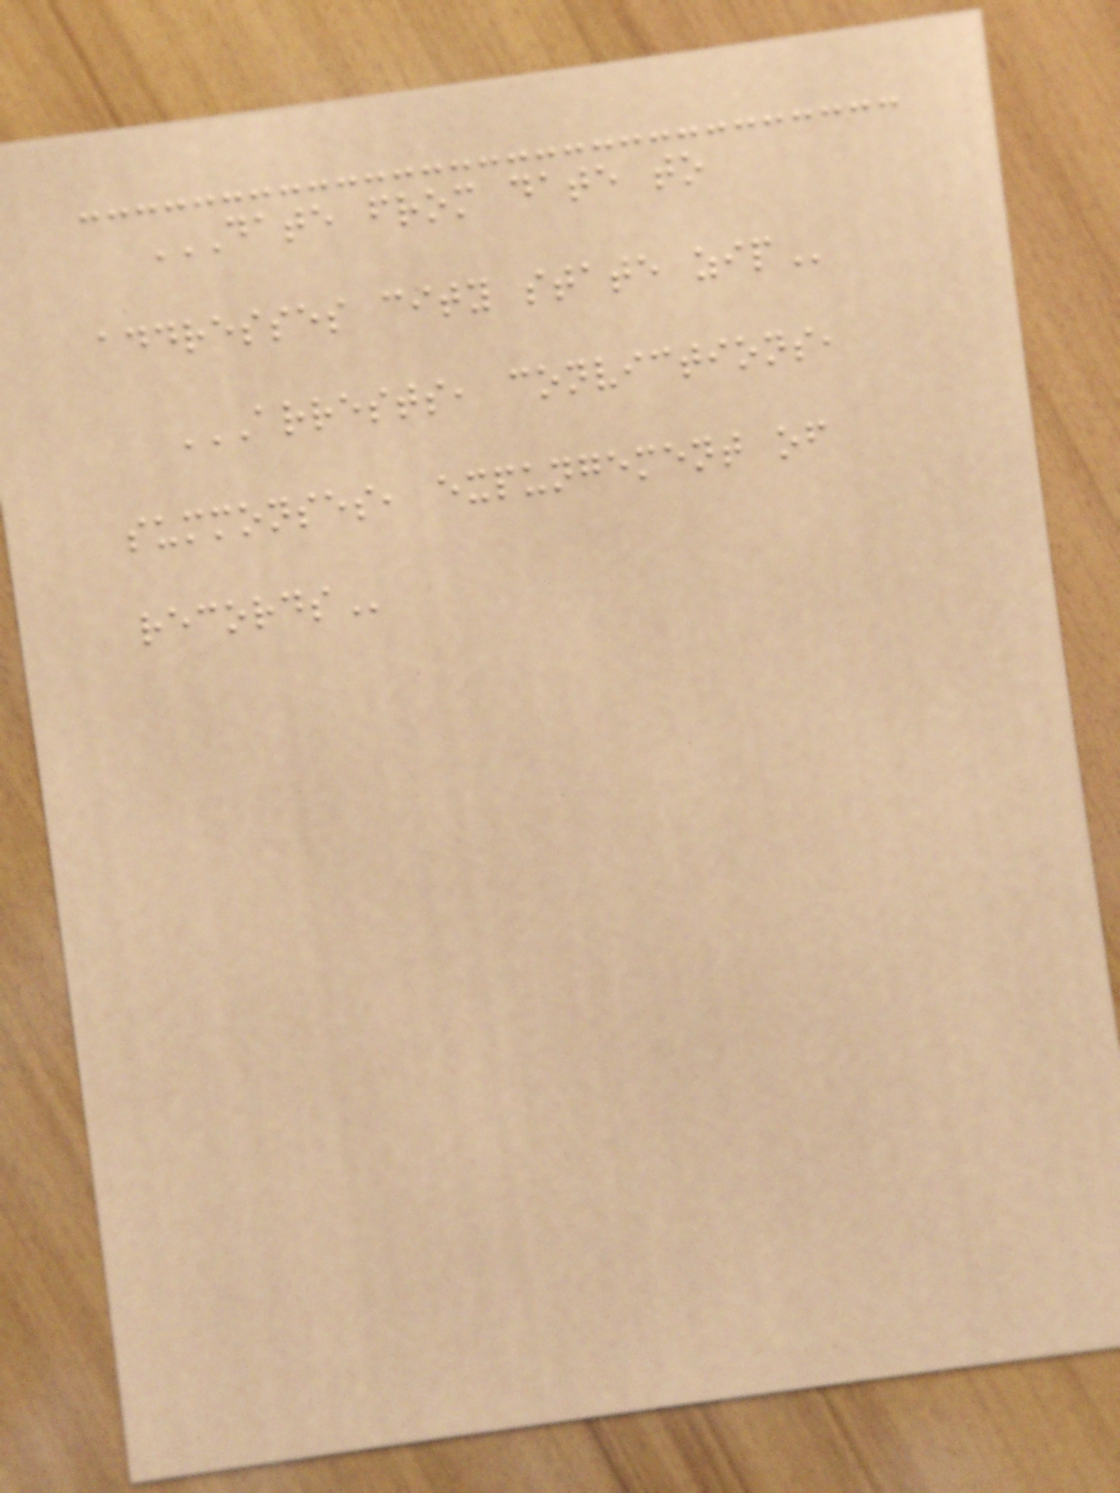DATE FROM DATE TO
ADDRESSES CITY STATE ZIP
ARRESTS, CONVICTIONS,
SUMMONSES, EXPUNGEMENT OF
RECORDS
